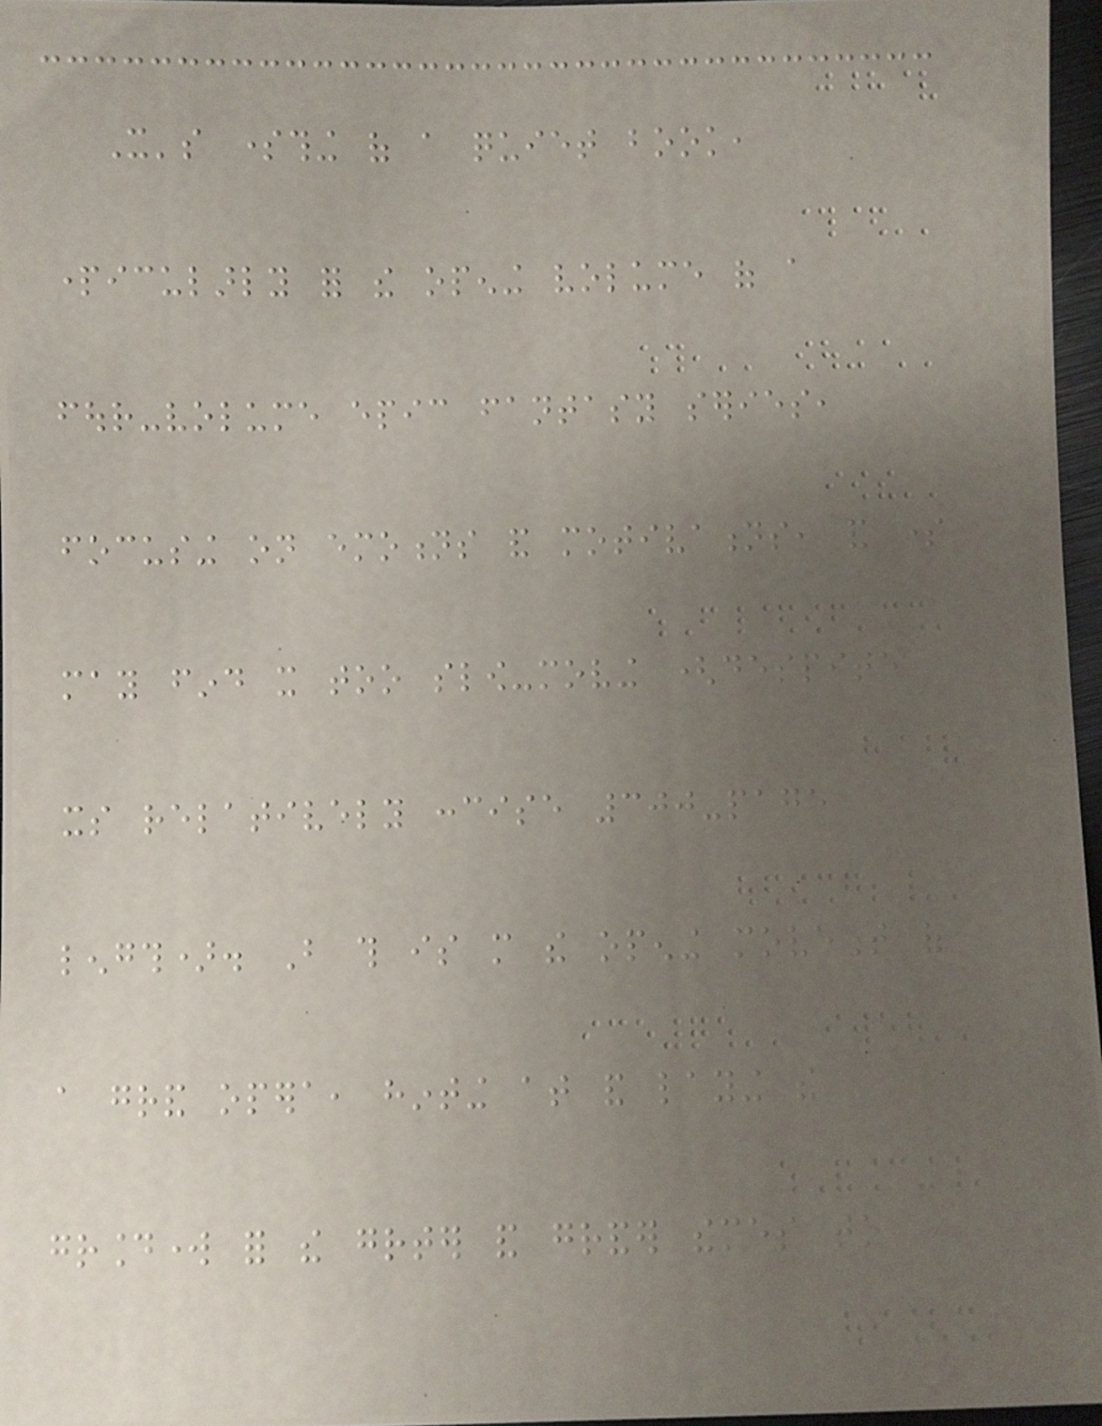It's something of a quiet book,
particularly for the opening volume of a
four-volume epic fantasy series,
focusing on emotions and motivations, and some
may find it too slow-moving (despite
its relatively concise 300-page
length). But this is more the opening movement of
a grand opera, hinting at and laying the
groundwork for the greater and grander themes to
